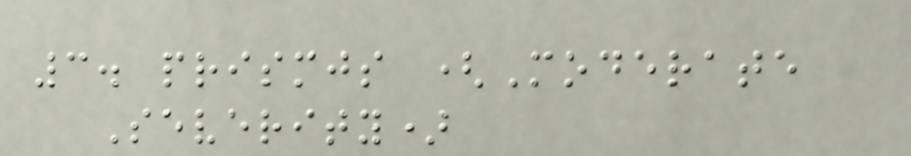3. prismjs (Moderate
Severity)
